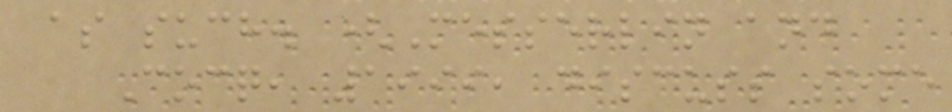as such. (Messerlin and
Cocq, 1999, discuss some
